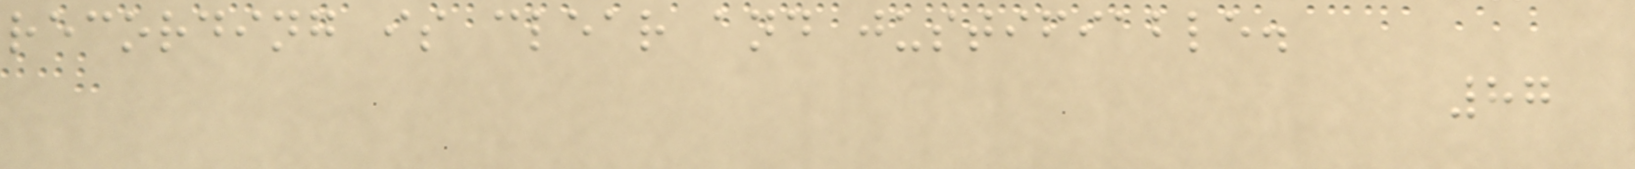recording is clear and justifiable.
87
